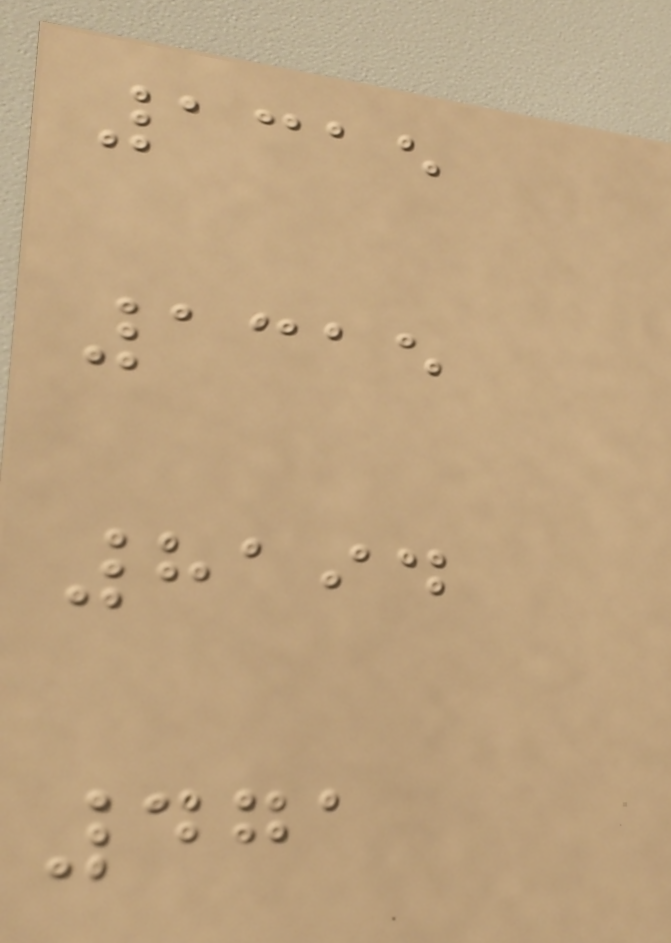1315
1315
8194
471
